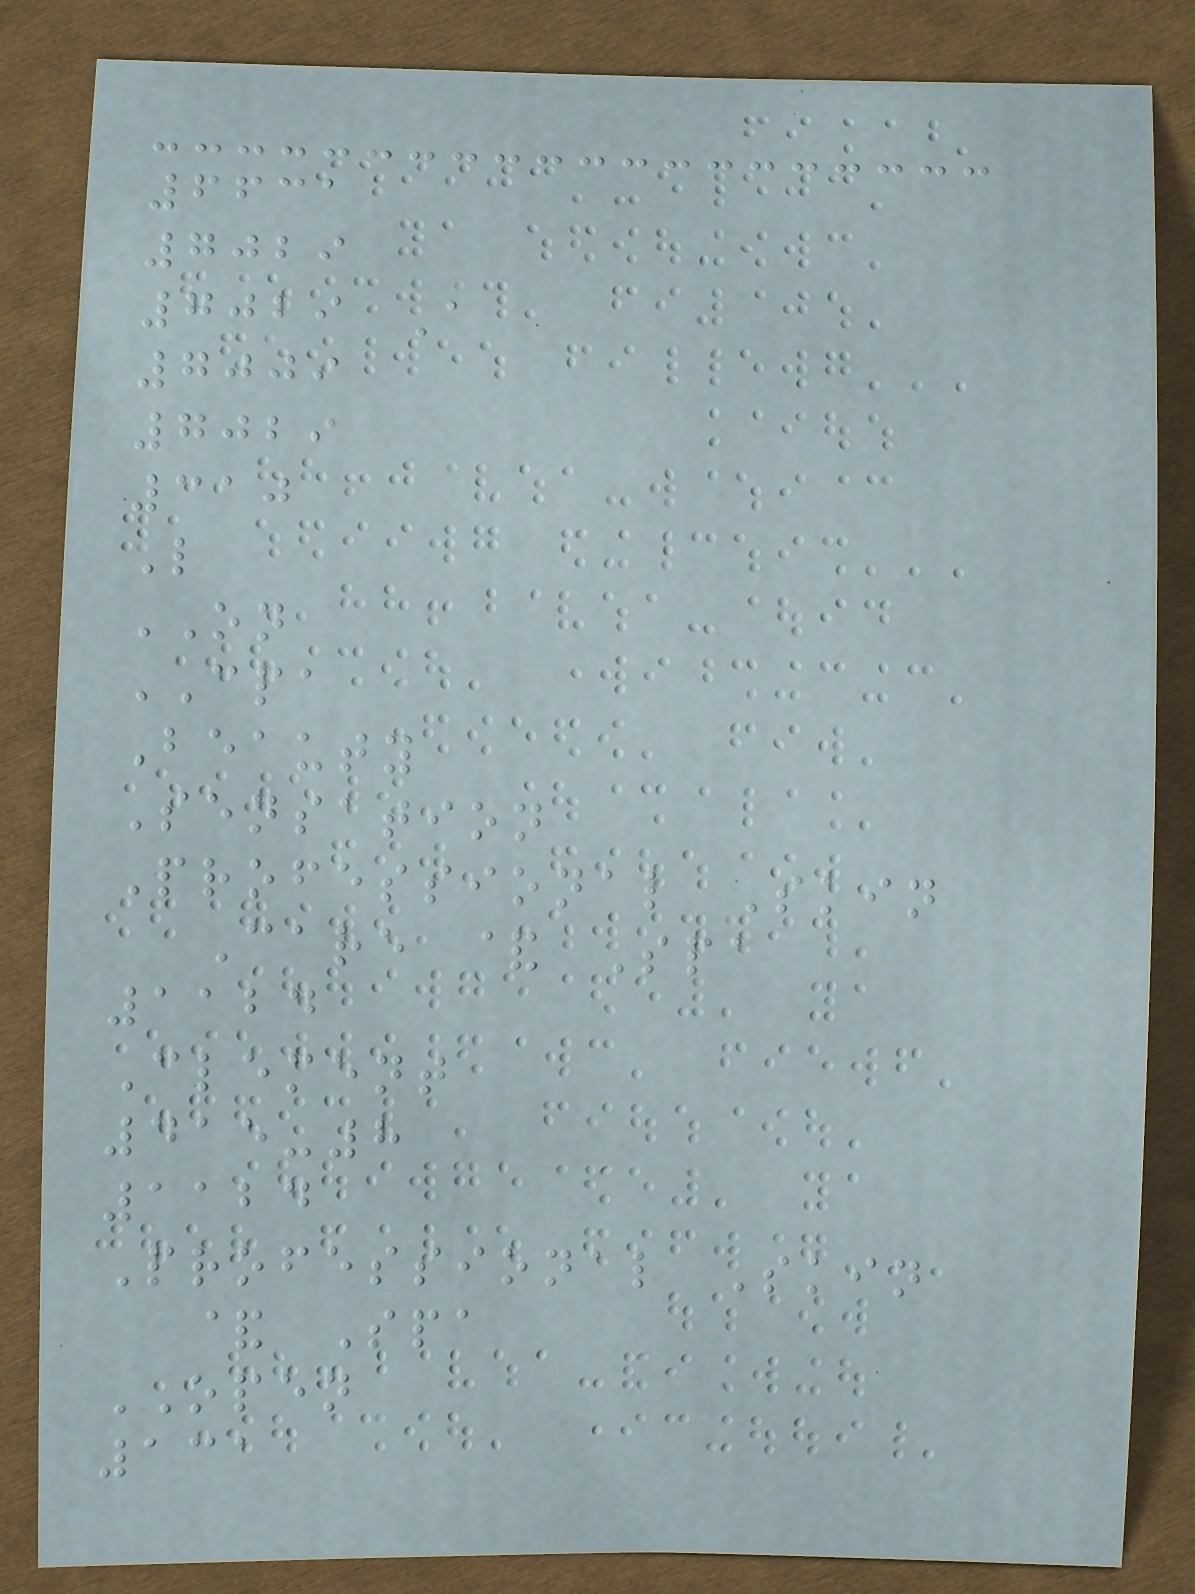6631
7029
7029 A
7009
7029
310
L
ON
CPA
Beauty
Sensation
Professional Skin
Care & Spa
1124
Clement
415-8
1124
Professional Skin
& Spa
OPEN
131
